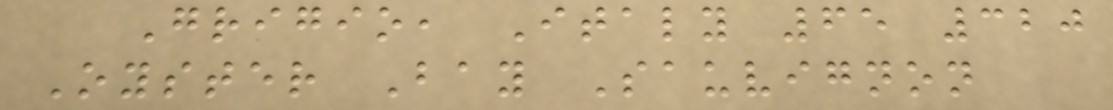Grigio, Italy 65 320
Oyster Bay Sauvignon
